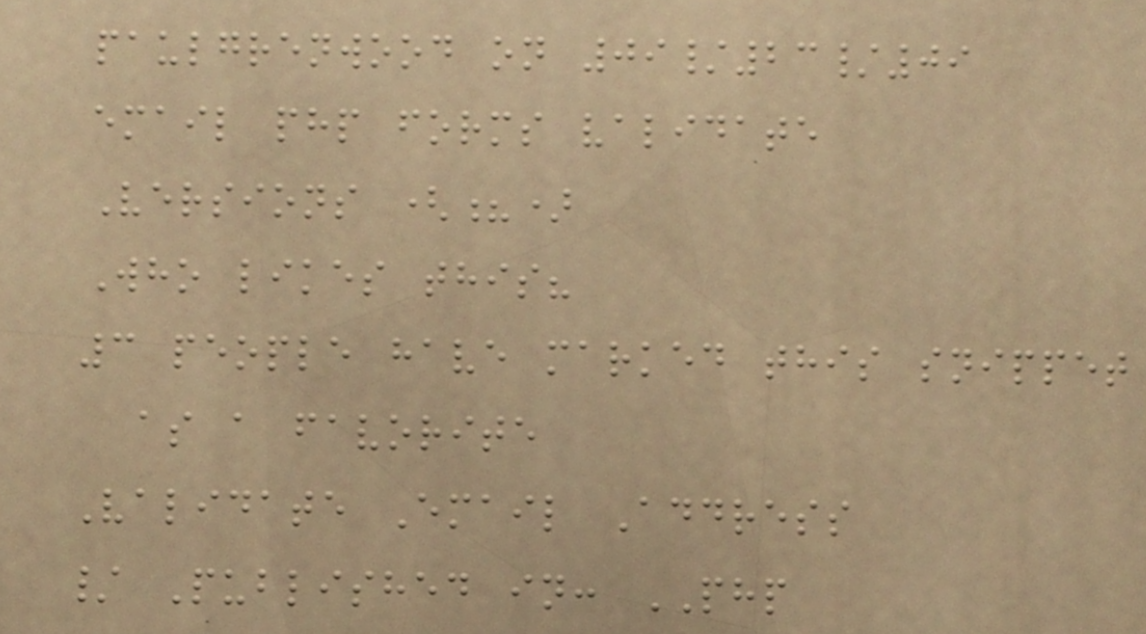paulgrenwood on 09/23/09
email php forms validate
Versions (?)
Who likes this?
3 people have marked this snippet
as a favorite
Validate Email Address
/ Published in: PHP
